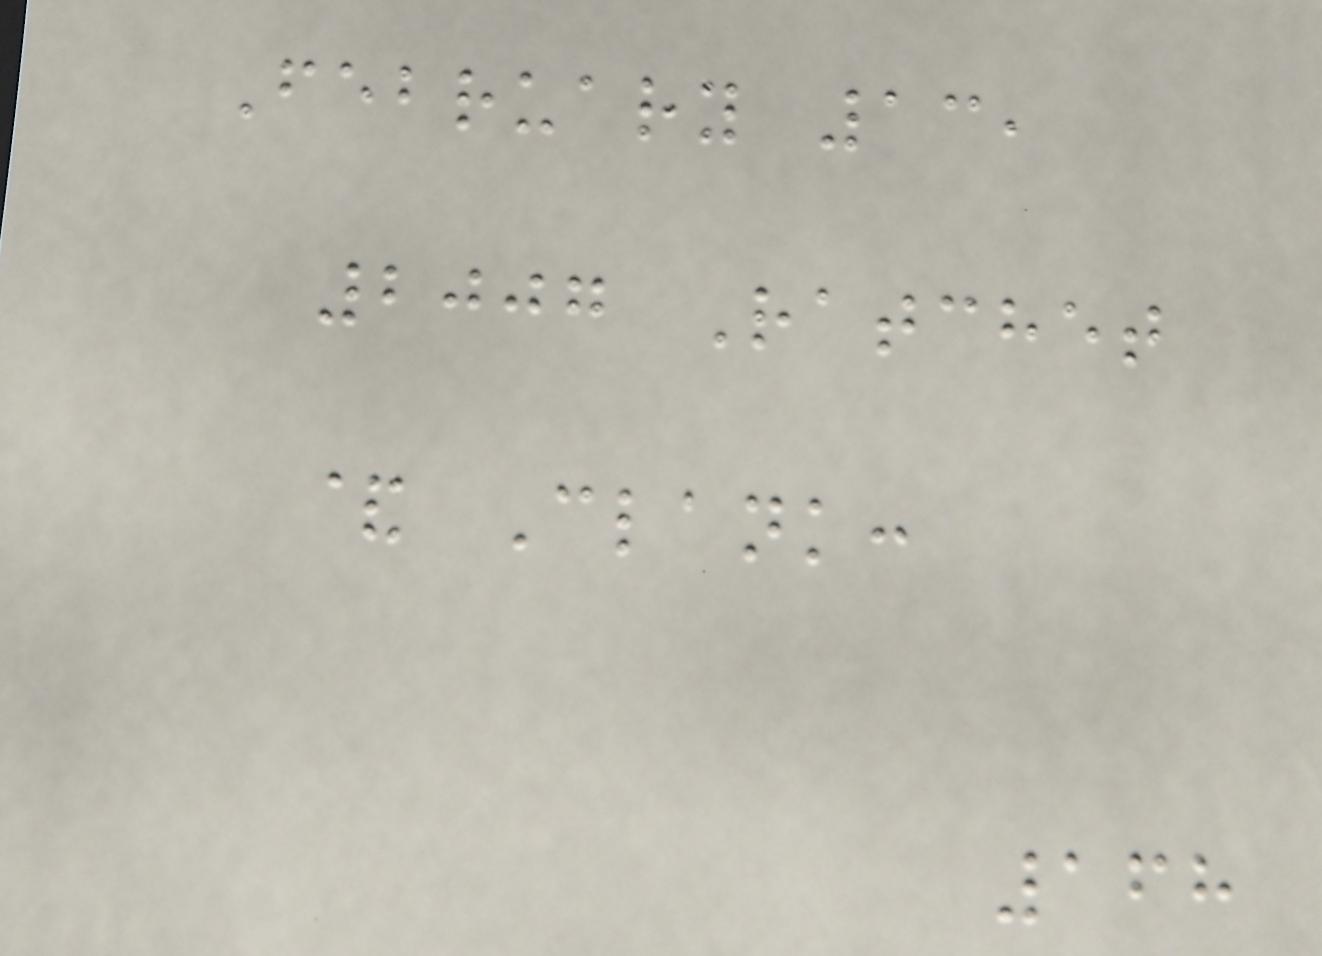February 13,
2007 Ratchet
& Clank:
168
